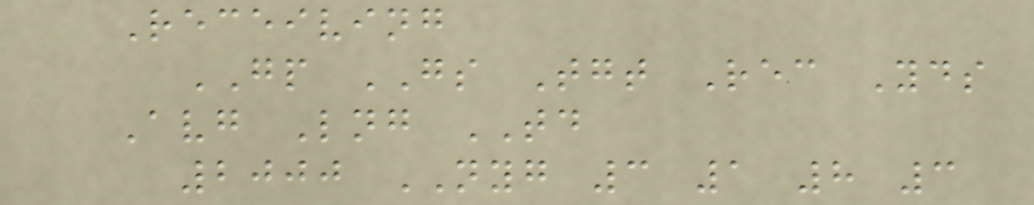Receiving
GP GS Tgt Rec Yds
Avg Lng TD
2000 NYG 3 1 8 3
